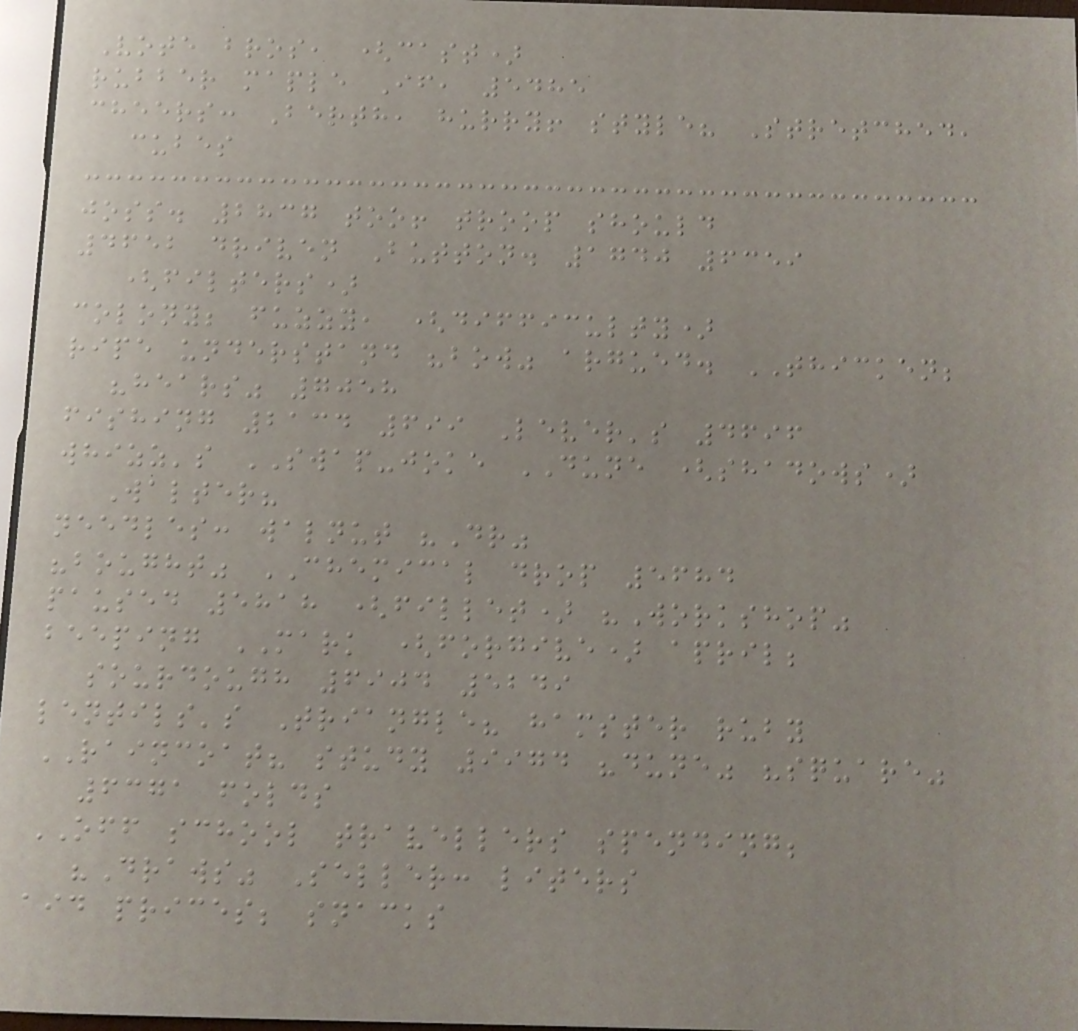Vote bros, (cast)
rubber maple If, 5485
cheers: Berth, hurry! style? Stretched,
cubes
joss. 2837 too! troop should
4652 driven Button. 1740 6359
(filters)
colony; fuzzy, (difficulty)
ripe understand "bow" argued. THICKEN;
"hears" 7058
fishing 2134 699 Lever's 4696
whizz's SWAP-joke DUNE (shadows)
Walter?
needles: walnut "Dr"
"bought" CHEMICAL drop 5684
paused 5818 (fillet) "Workshop"
beeping MARK (forgive) april;
sourdough 6904 5249
lentils's Triangle? hamster ruby
RAINCOAT? study 9974 "dune" "square"
6371 folds
OFF school travellers spending;
"Draws" Seller: liters
aid prices; snacks
